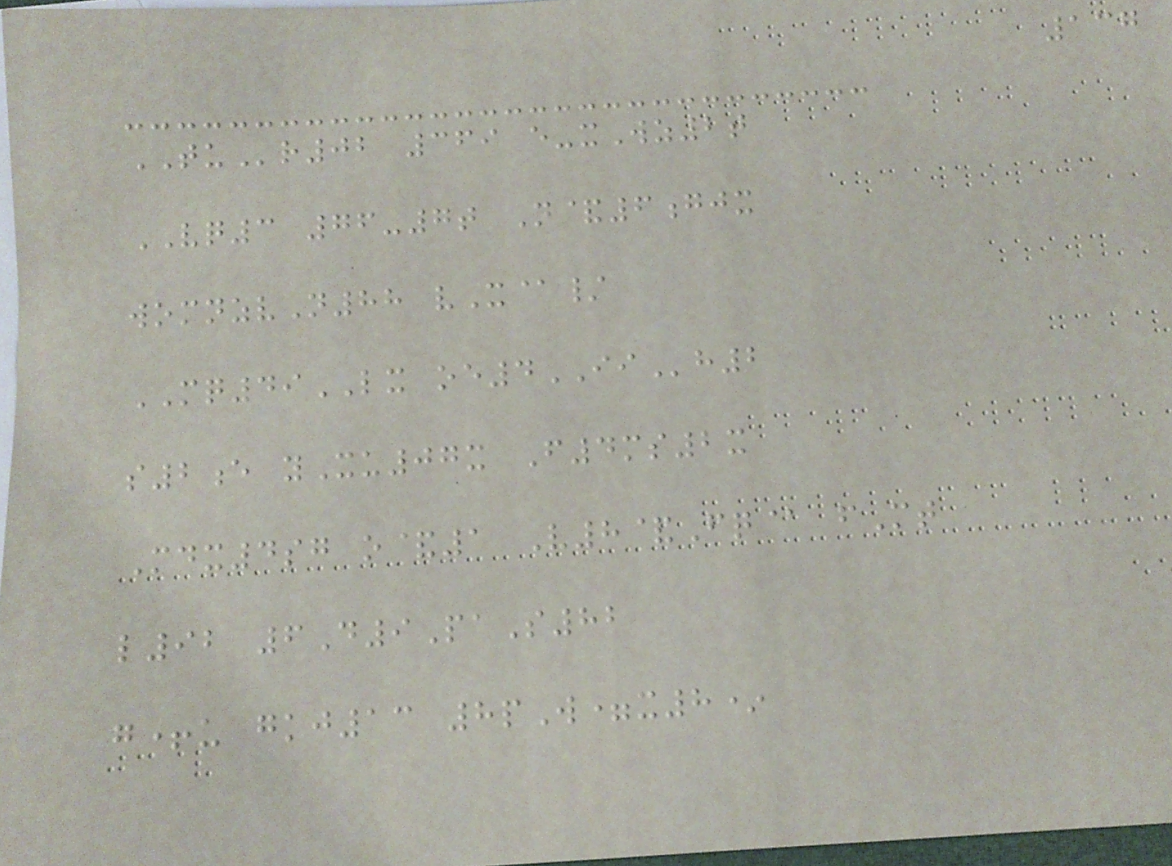137
TUr02 369 e-xWz2t
VQ3 76-7t N&6gjx
womnzvN88 vX@/
MQ49LX oe4IIh2
s2e yXu07x F4ms2x
Mdx4sg o&1 V8&Fq@ fMt
l92 6D9PaS82
g+u gkj13 8pW=x8*
